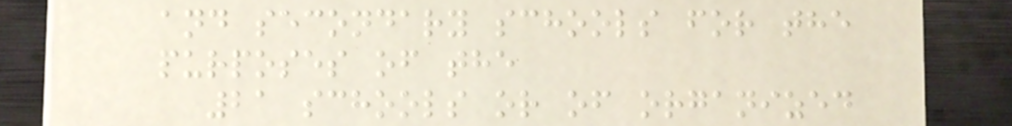and secondary schools for the
purposes of the
21 schools or of organized
